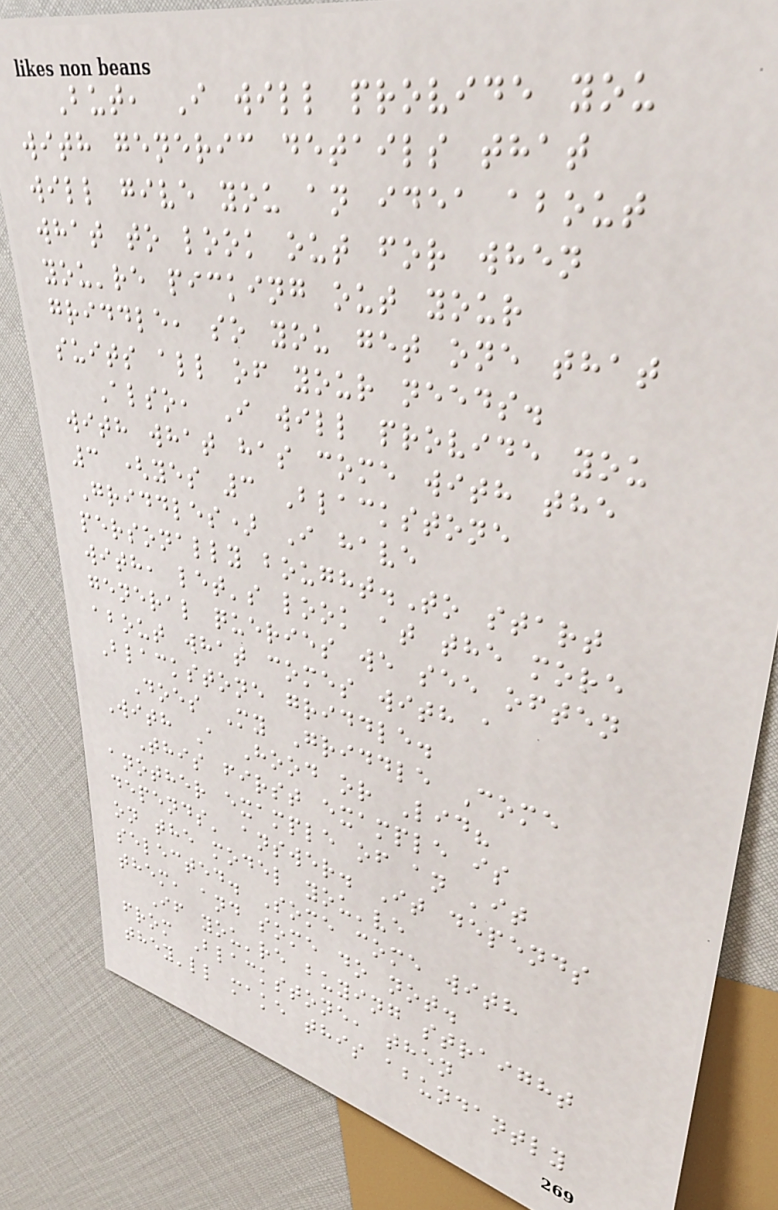But, I will provide you
with generic details that
will give you an idea about
what to look out for when
you're picking out your
griddle, so you get one that
suits all of your needs.
Also, I will provide you
with what has come with the
3 (yes 3 Blackstone
Griddles) I have
personally bought.To start
with, let's look at the more
general queries we see often
about what comes with a
Blackstone griddle.
Does My Griddle Come
With A Hood or Lid?
This first example is
another example of an 'it
depends' answer. It depends
on the model you've
selected. Some come with
them, and some do not.
If you're buying straight
from Blackstone, then
they'll make this abundantly
